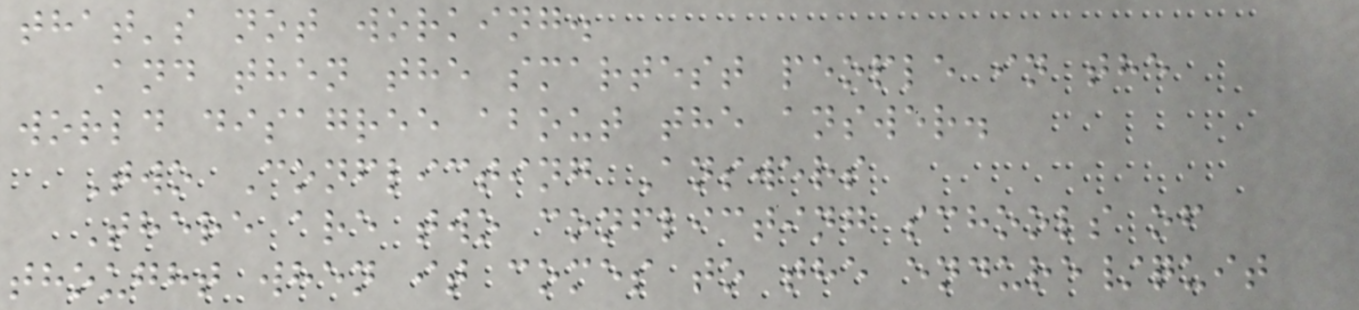that's not working.
And then the smartest people in the
world disagree about the answer.
Two Conflicting Answers
There are two conflicting schools of
thought when it comes to the endure/quit
